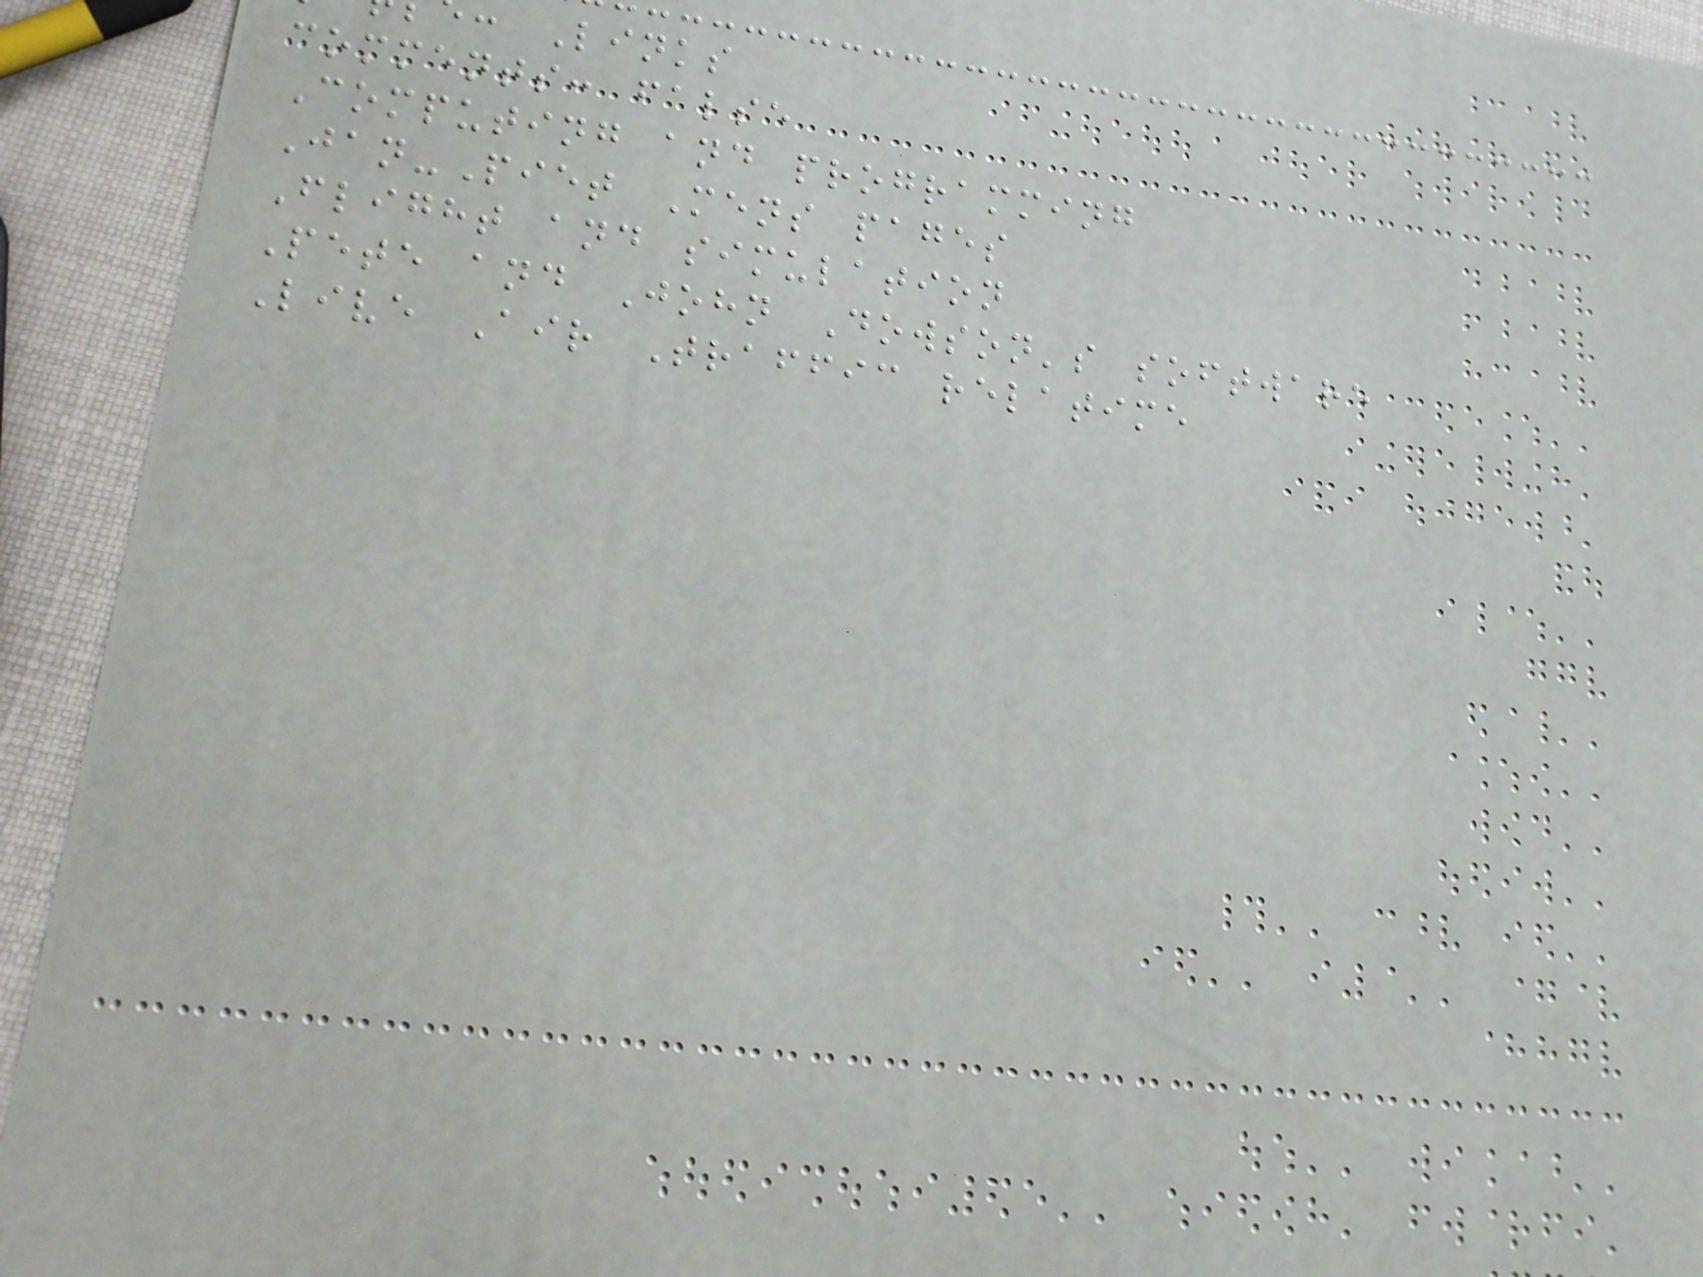: Links
comments: false
Computing and programming
Jan-Piet Mens pages
Flight and simulation
Pete and John Dowson's software
Live Air Traffic relatime
